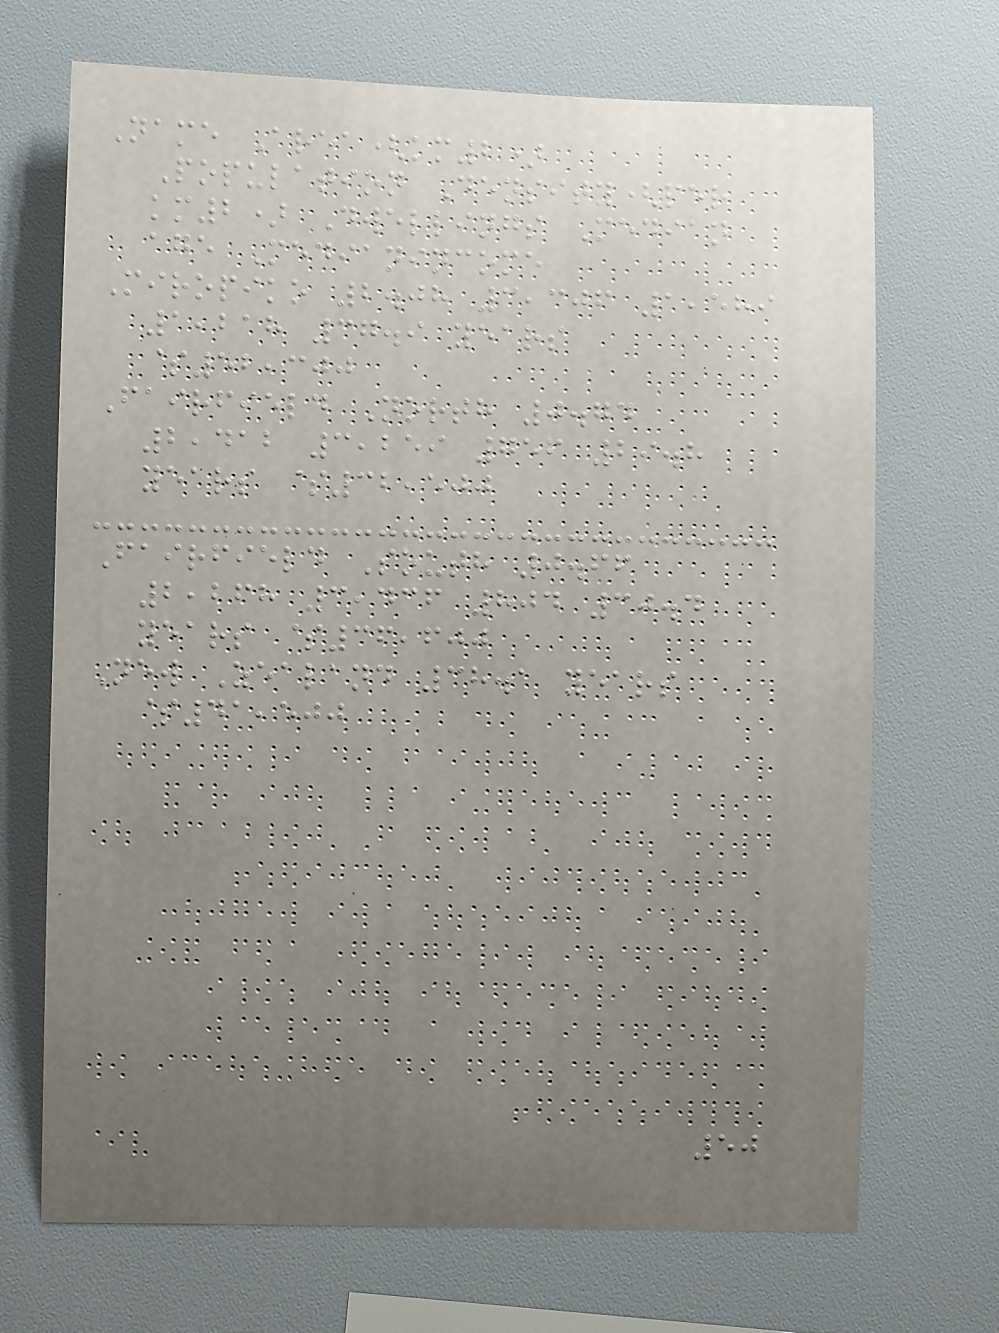Name Area(km2)
Population Density(per
km2) Dwellings Median
age Medianincome
Miropiko 2.08 3,306 1,589
1,218 37.9 years
$52,300
Fairfield North 0.74
2,412 3,259 756 29.8
years $32,500
Fairfield South 0.66
2,268 3,436 804 30.4
years $36,600
New Zealand 38.1 years
$41,500
50
